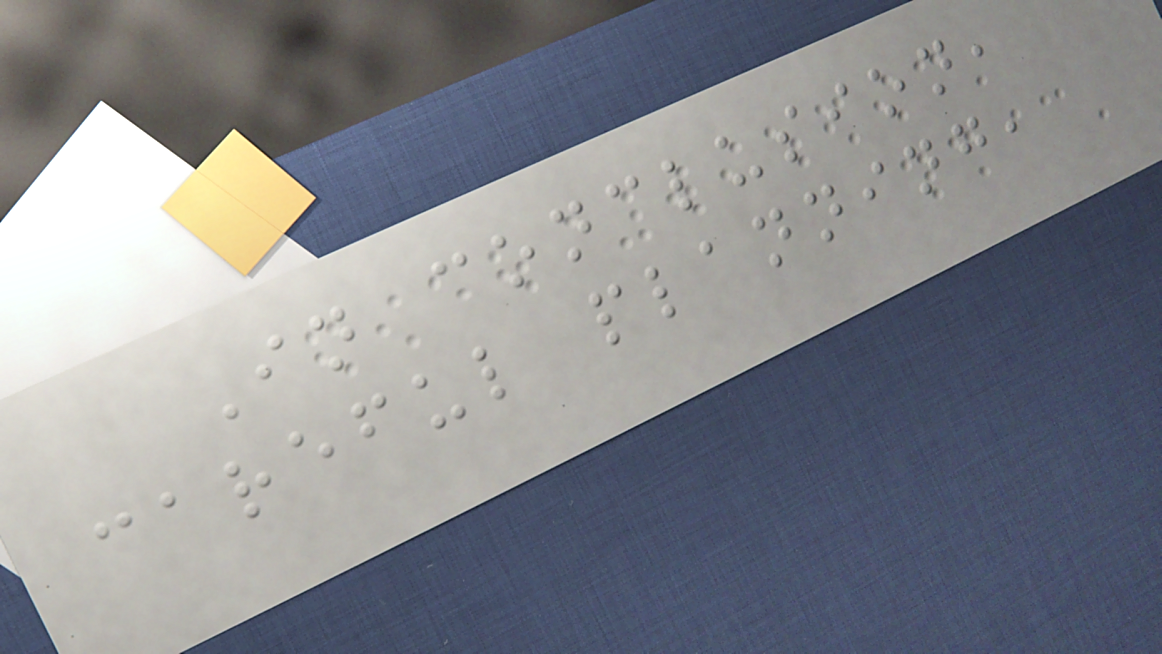In conclusion,
careful planning,
